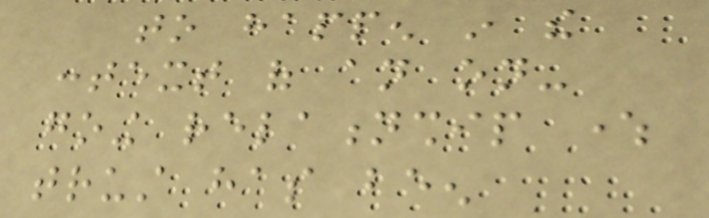to happen in the
context of an on-
going relationship where
trust has been
